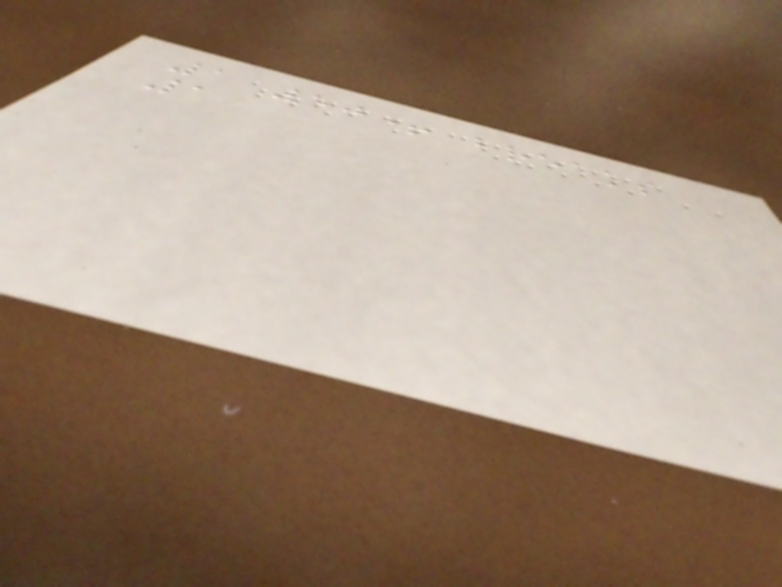1 50+ breaks
1
